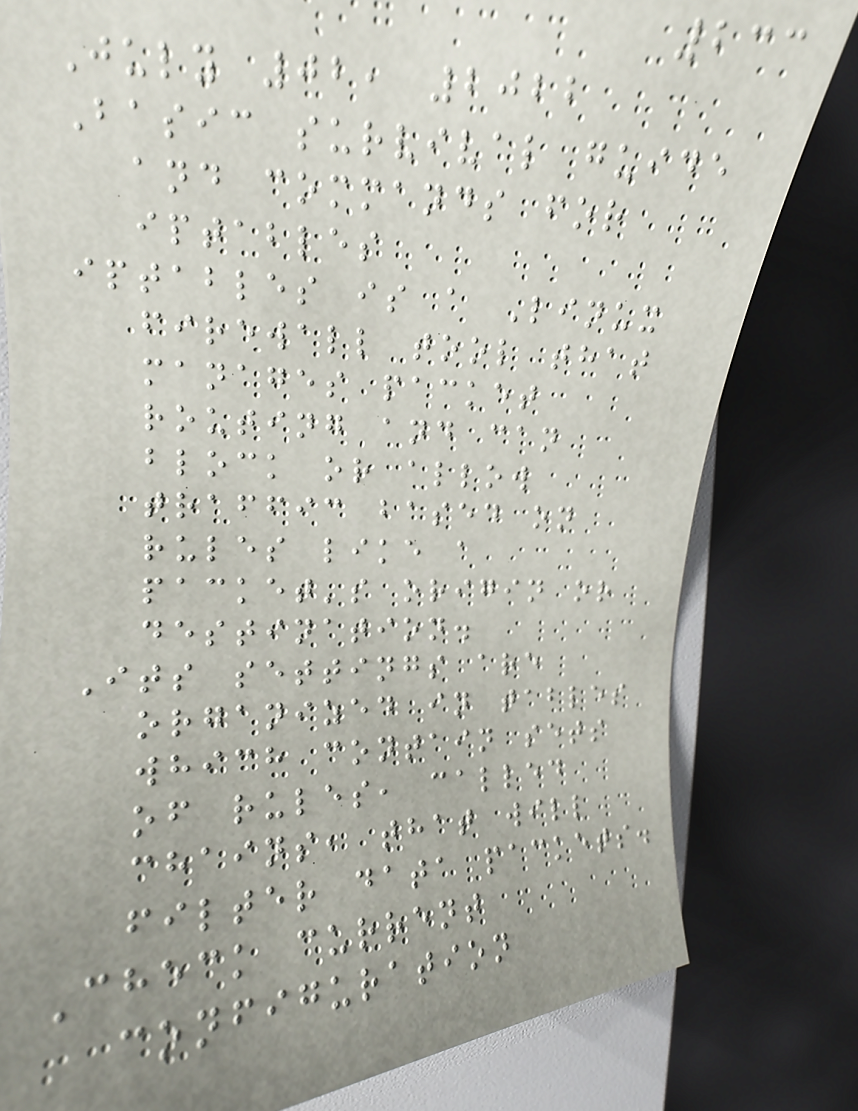233
July 02, 2022
Basic survival guide
and commands for
iptables
iptables is a Linux
firewall tool that
manages packet
routing and can
block or allow
traffic based on
rules like a
packet's origin or
destination.
Its settings are
organized in tables
which contain sets
of rules, called
chains, that will
filter data packets.
Check current
configuration
